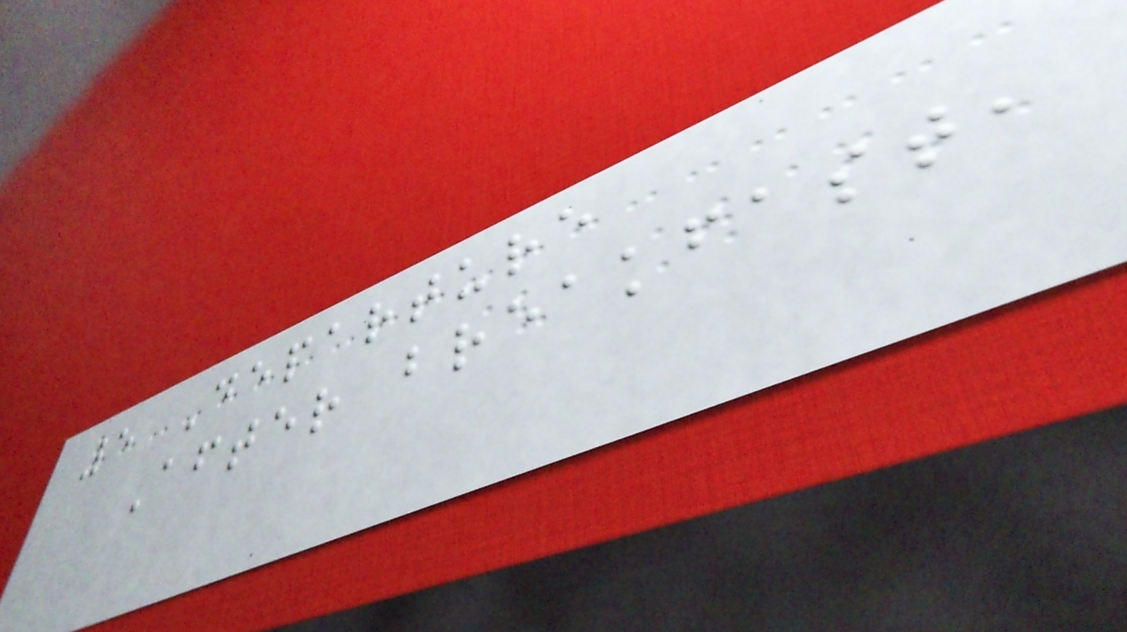5 Departure
After breakfast,
